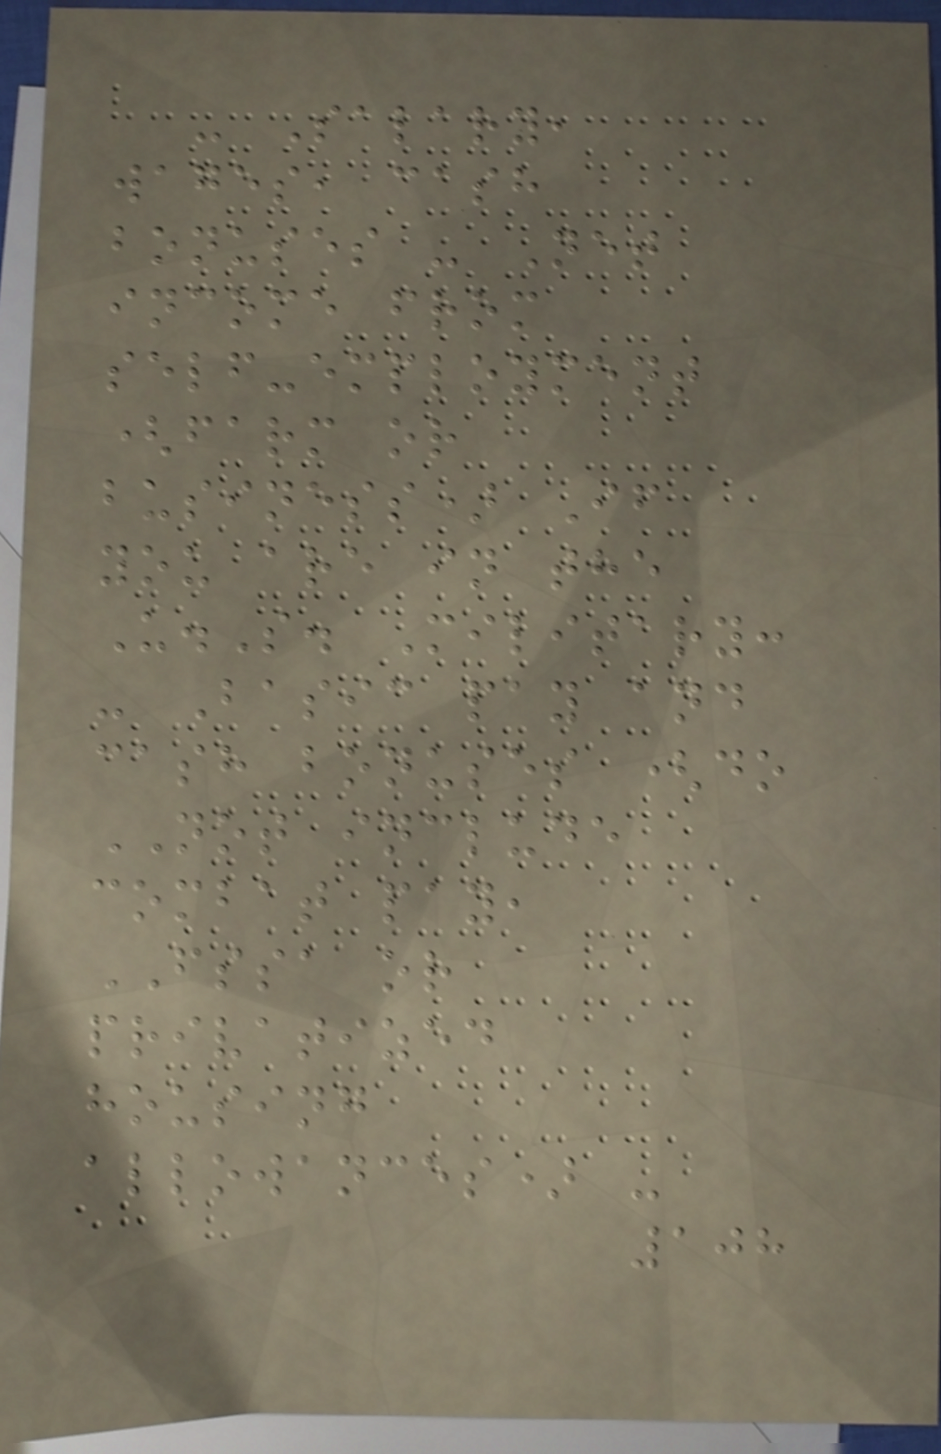- Salary,
wages, cash
bonuses - Net
income from
self-employment
(farm or
business) If
you are in the
U.S. Military:
- Basic pay and
cash bonuses (do
NOT include
combat pay,
FSSA or
privatized
housing
allowances) -
108
